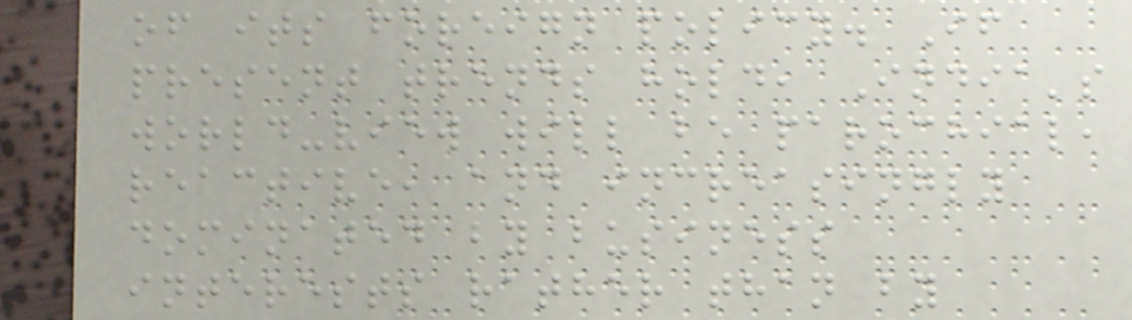of its foreign policy. If
present trends hold, India's
world-view will be parochial,
reactive, and increasingly
dominated by business
interests rather than by
